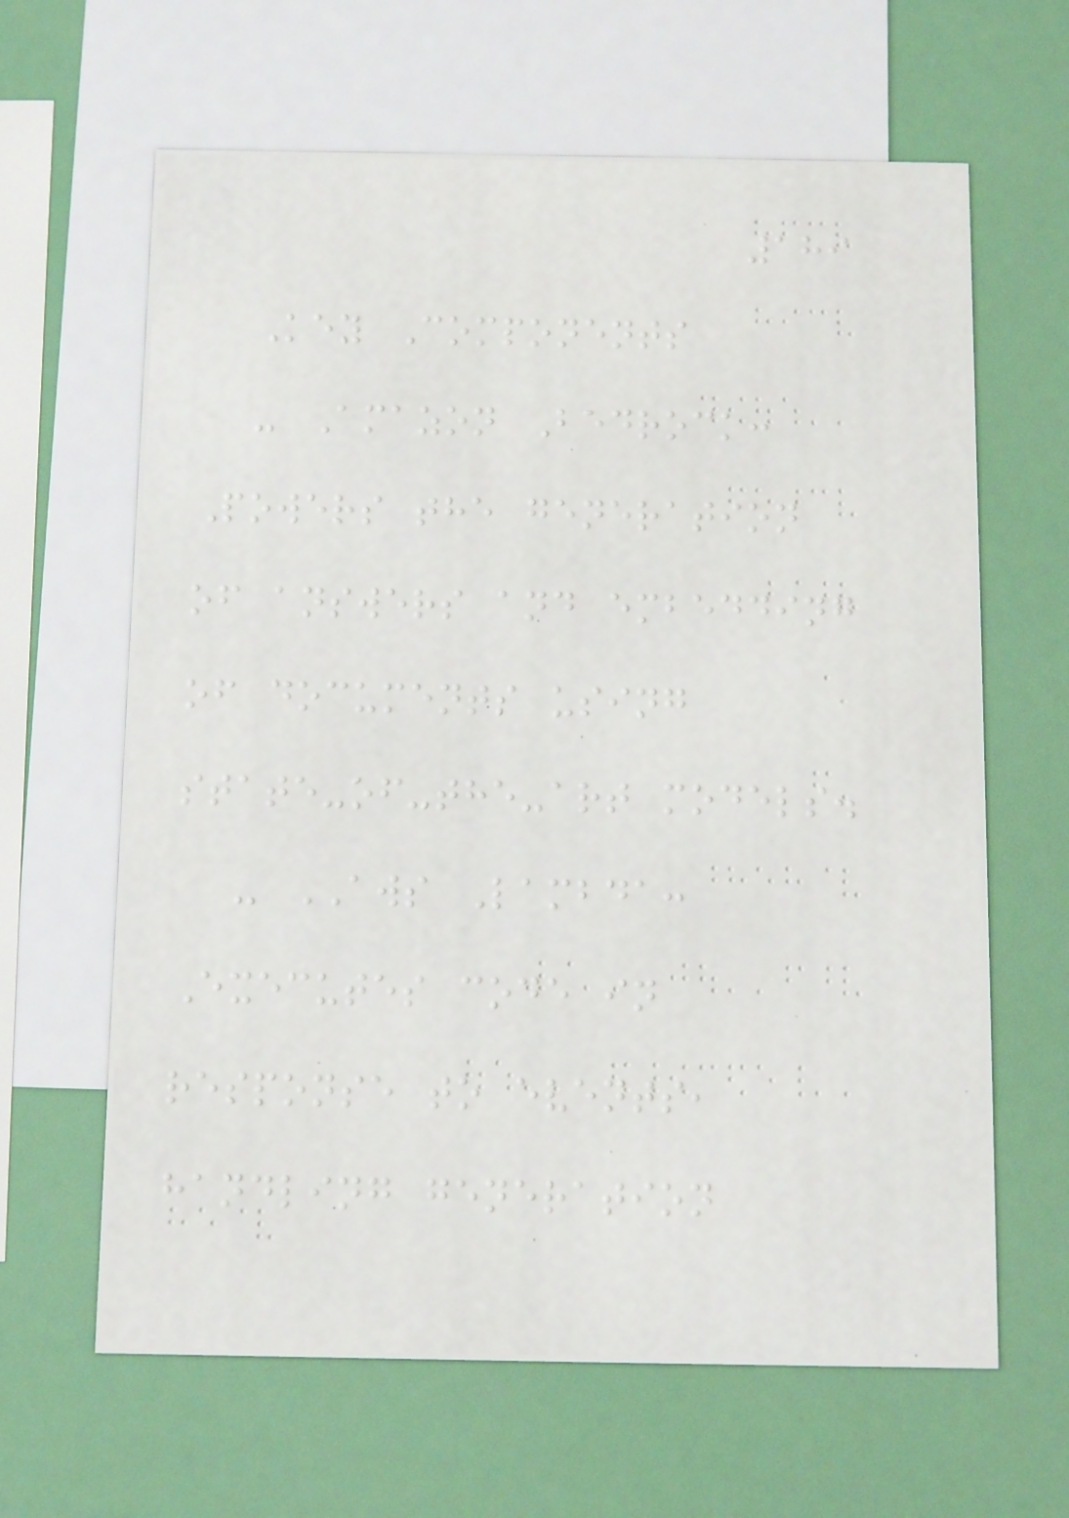189
Key Components
- Amazon Bedrock:
Powers the generation
of answers and embedding
of documents using
state-of-the-art models.
- AWS Lambda:
Executes code in
response to events,
handling generation
